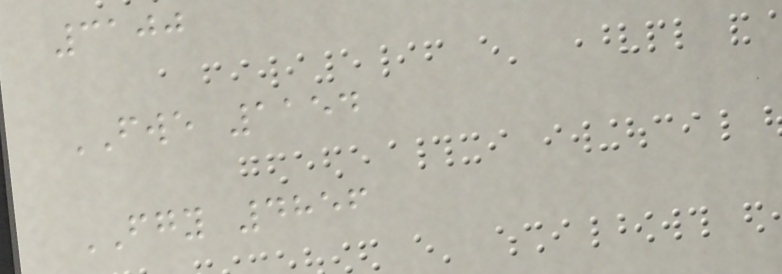3100
FWE 1154
FGY 4856
